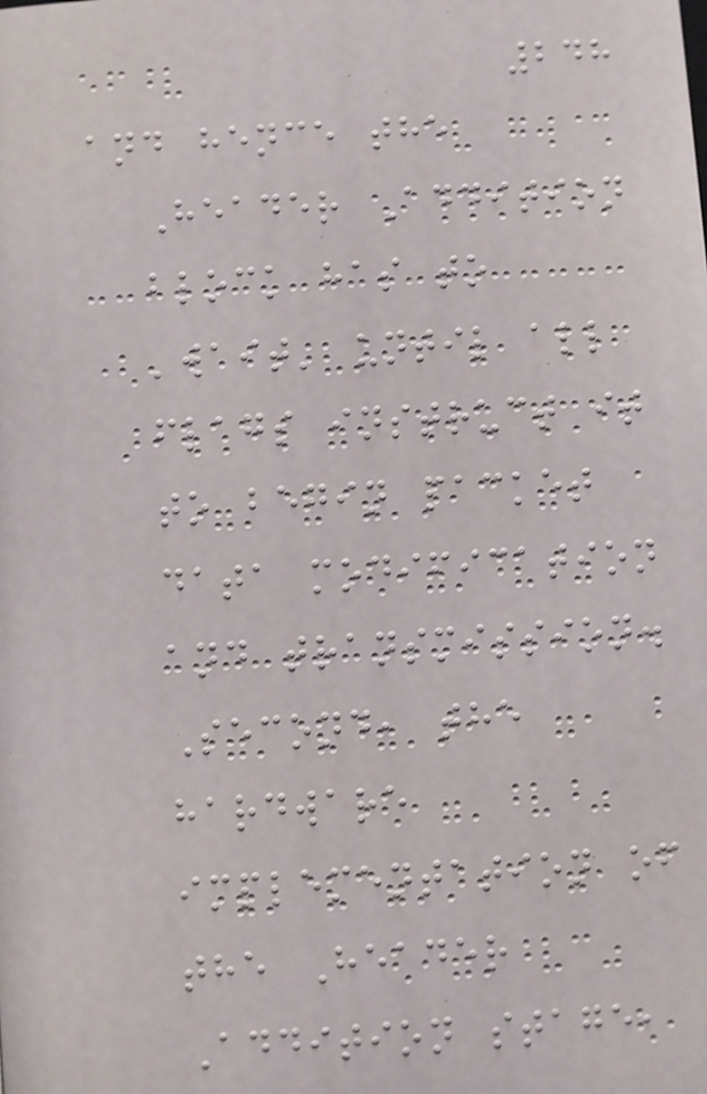248
and hence the
Header Addition
block has to
'wait' until all
flags instruct it
to begin packet
data modification
and transmission.
Second, the
hardware
implementation of
the Header
Addition stage,
